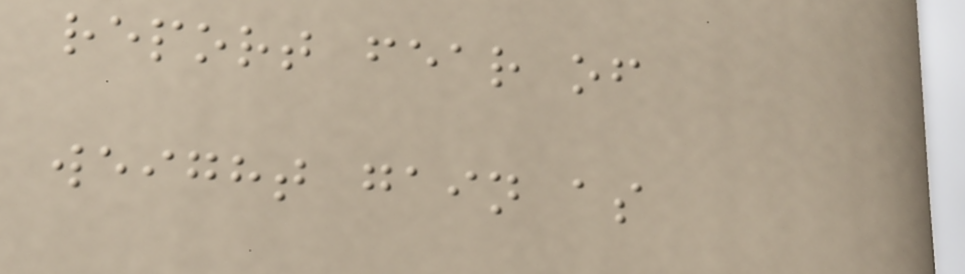report fear of
weight gain as
